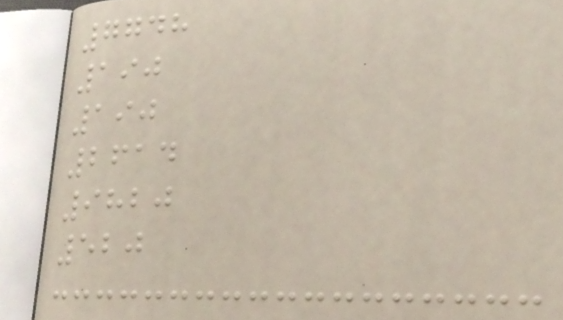7748
190
190
2614
9820
520
